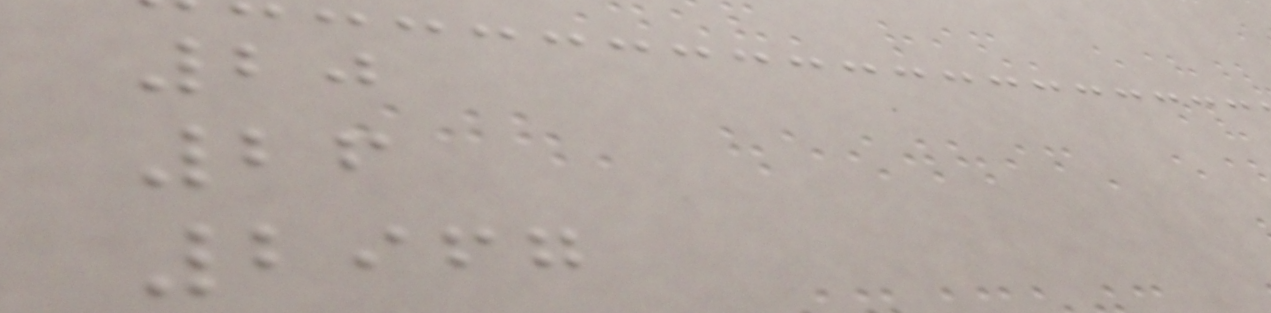20
26
2967
